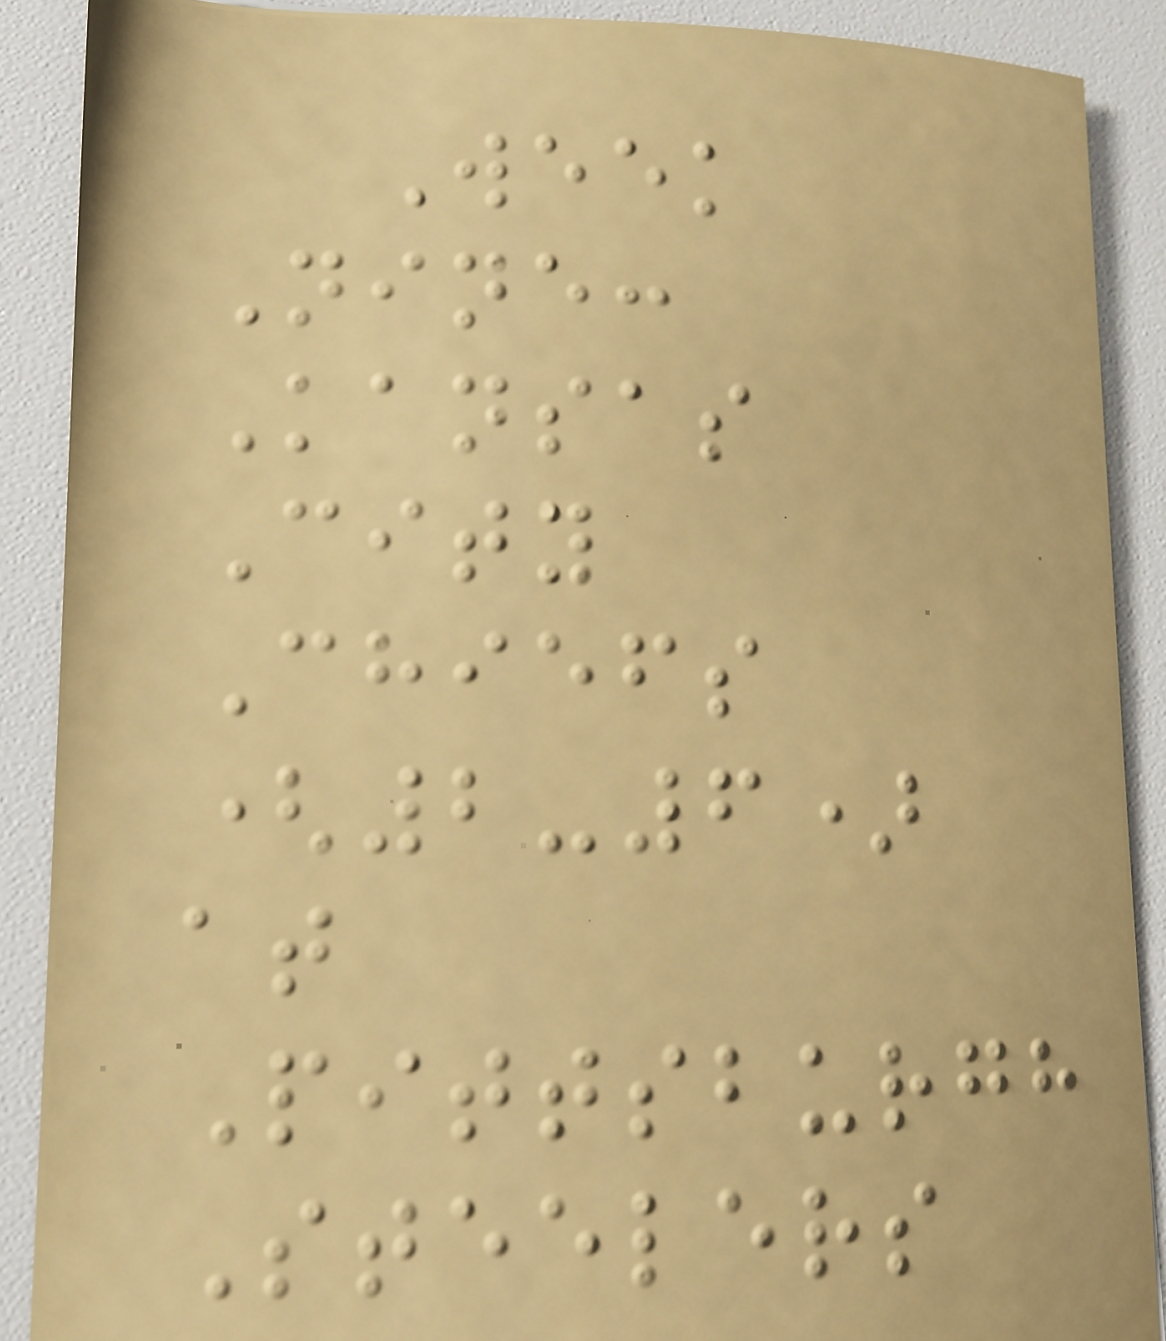Week
Nine:
Kansas
City
Chiefs
(2-6)
at
Pittsburgh
Steelers
